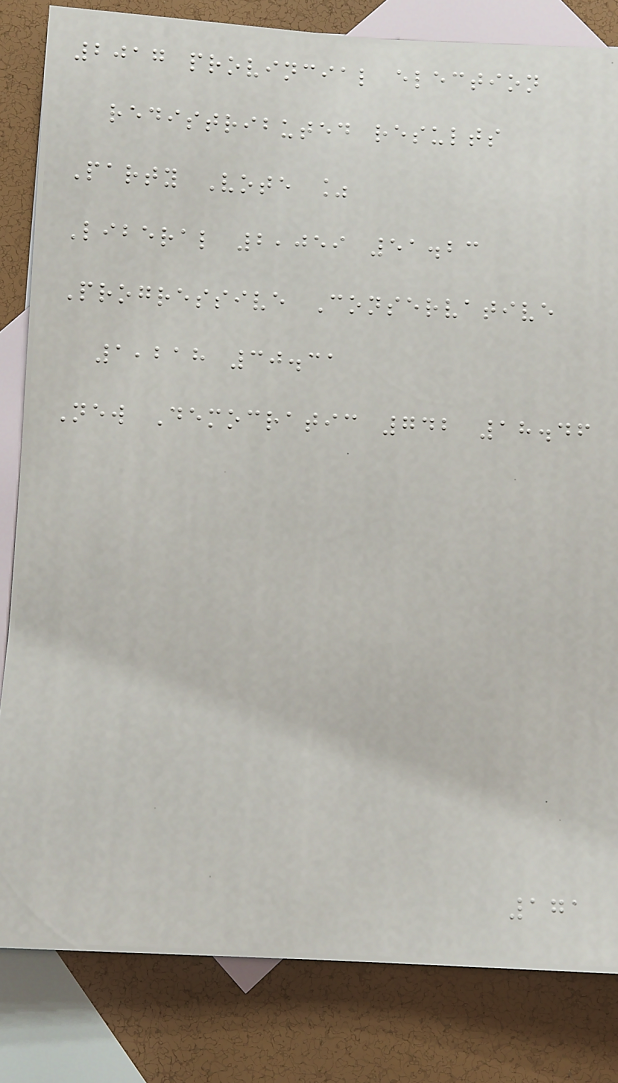2017 provincial election
redistributed results
Party Vote %
Liberal 2,059 51.23
Progressive Conservative
1,218 30.31
New Democratic 742 18.46
171
